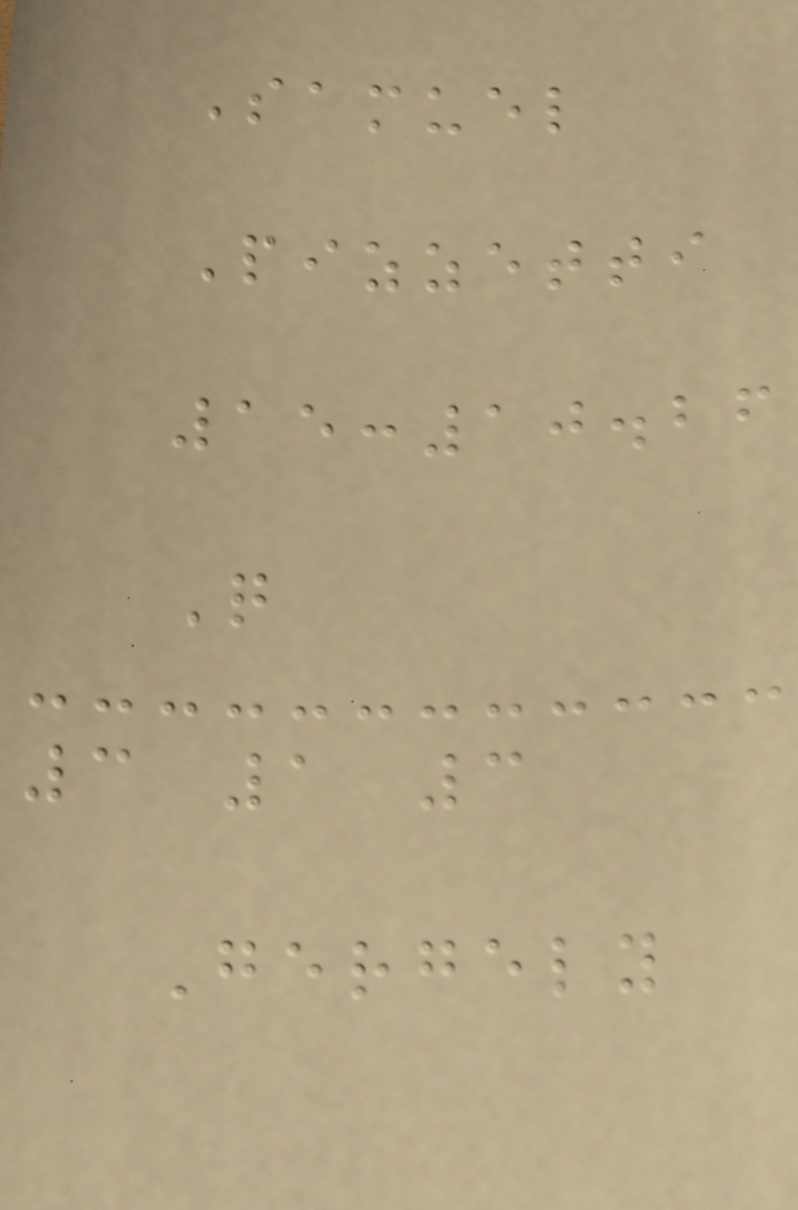Samuel
Pizzetti
15:10.26
Q
3 1 3
Gergely
